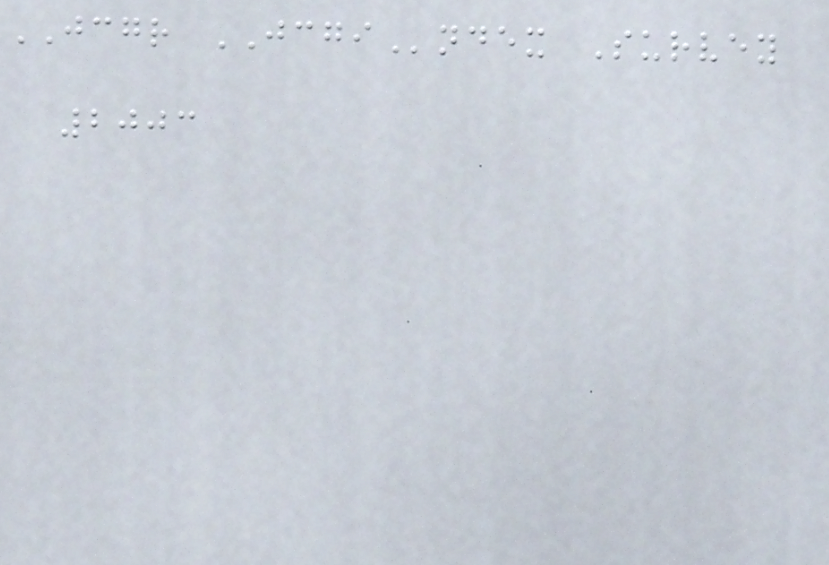JCGR JCGIndex Survey
2003
